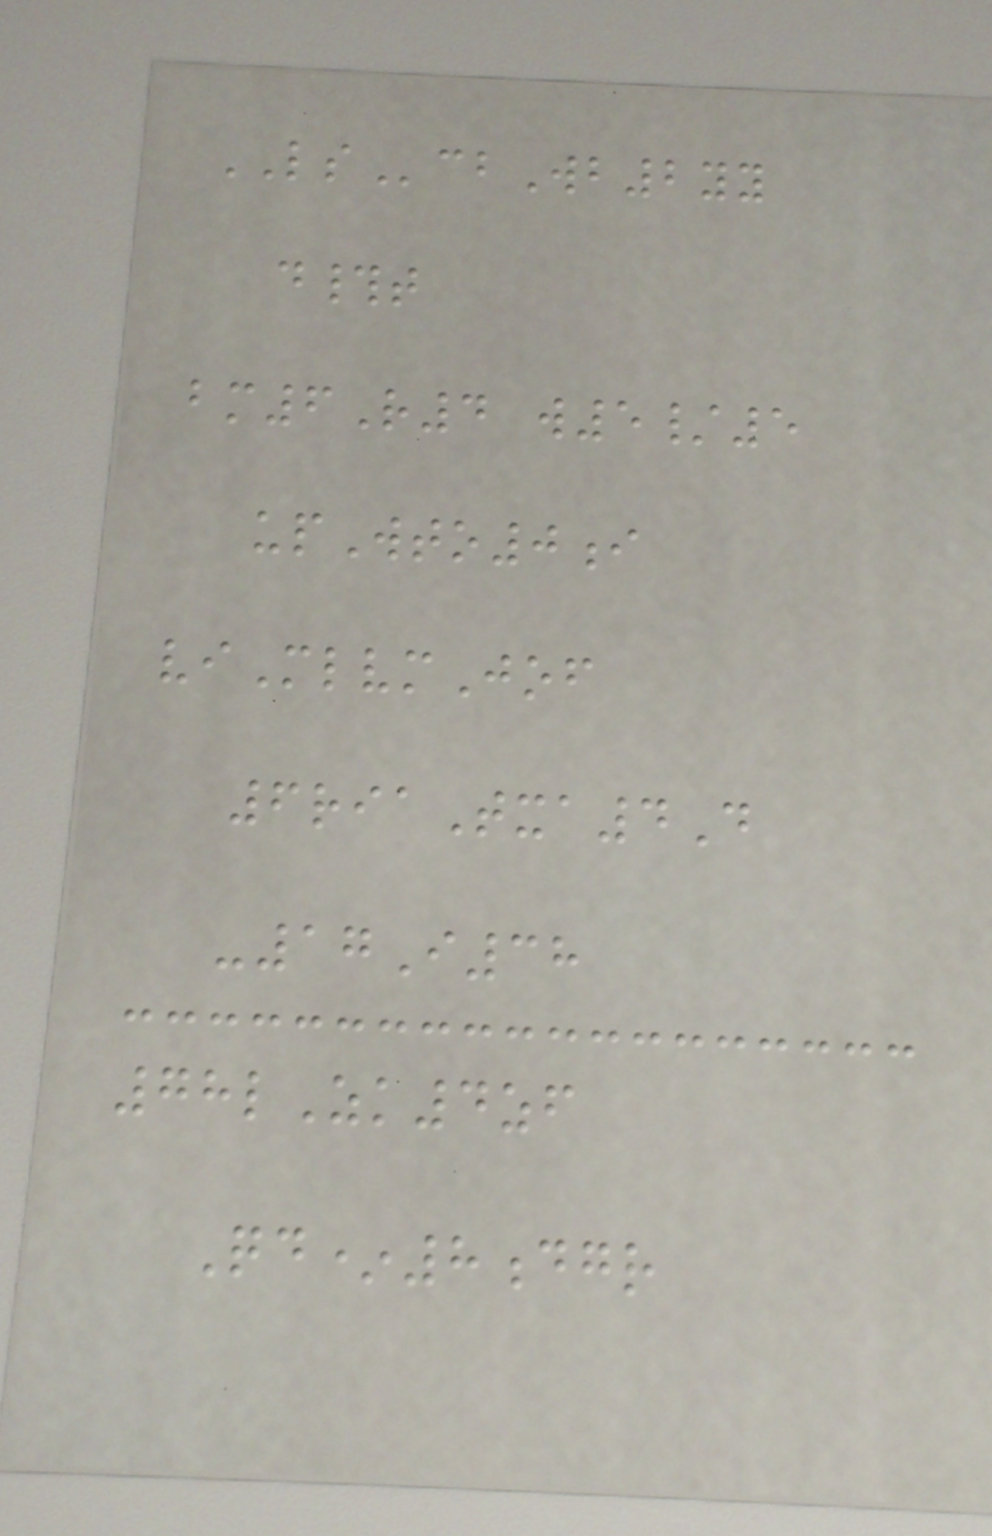LScbWb2yy
d#t
bm6R4 w5/5
upWto0i
viMlvmJof
6riaTxa4D
-17I38
78lZk4zf
Qd*8dgr
